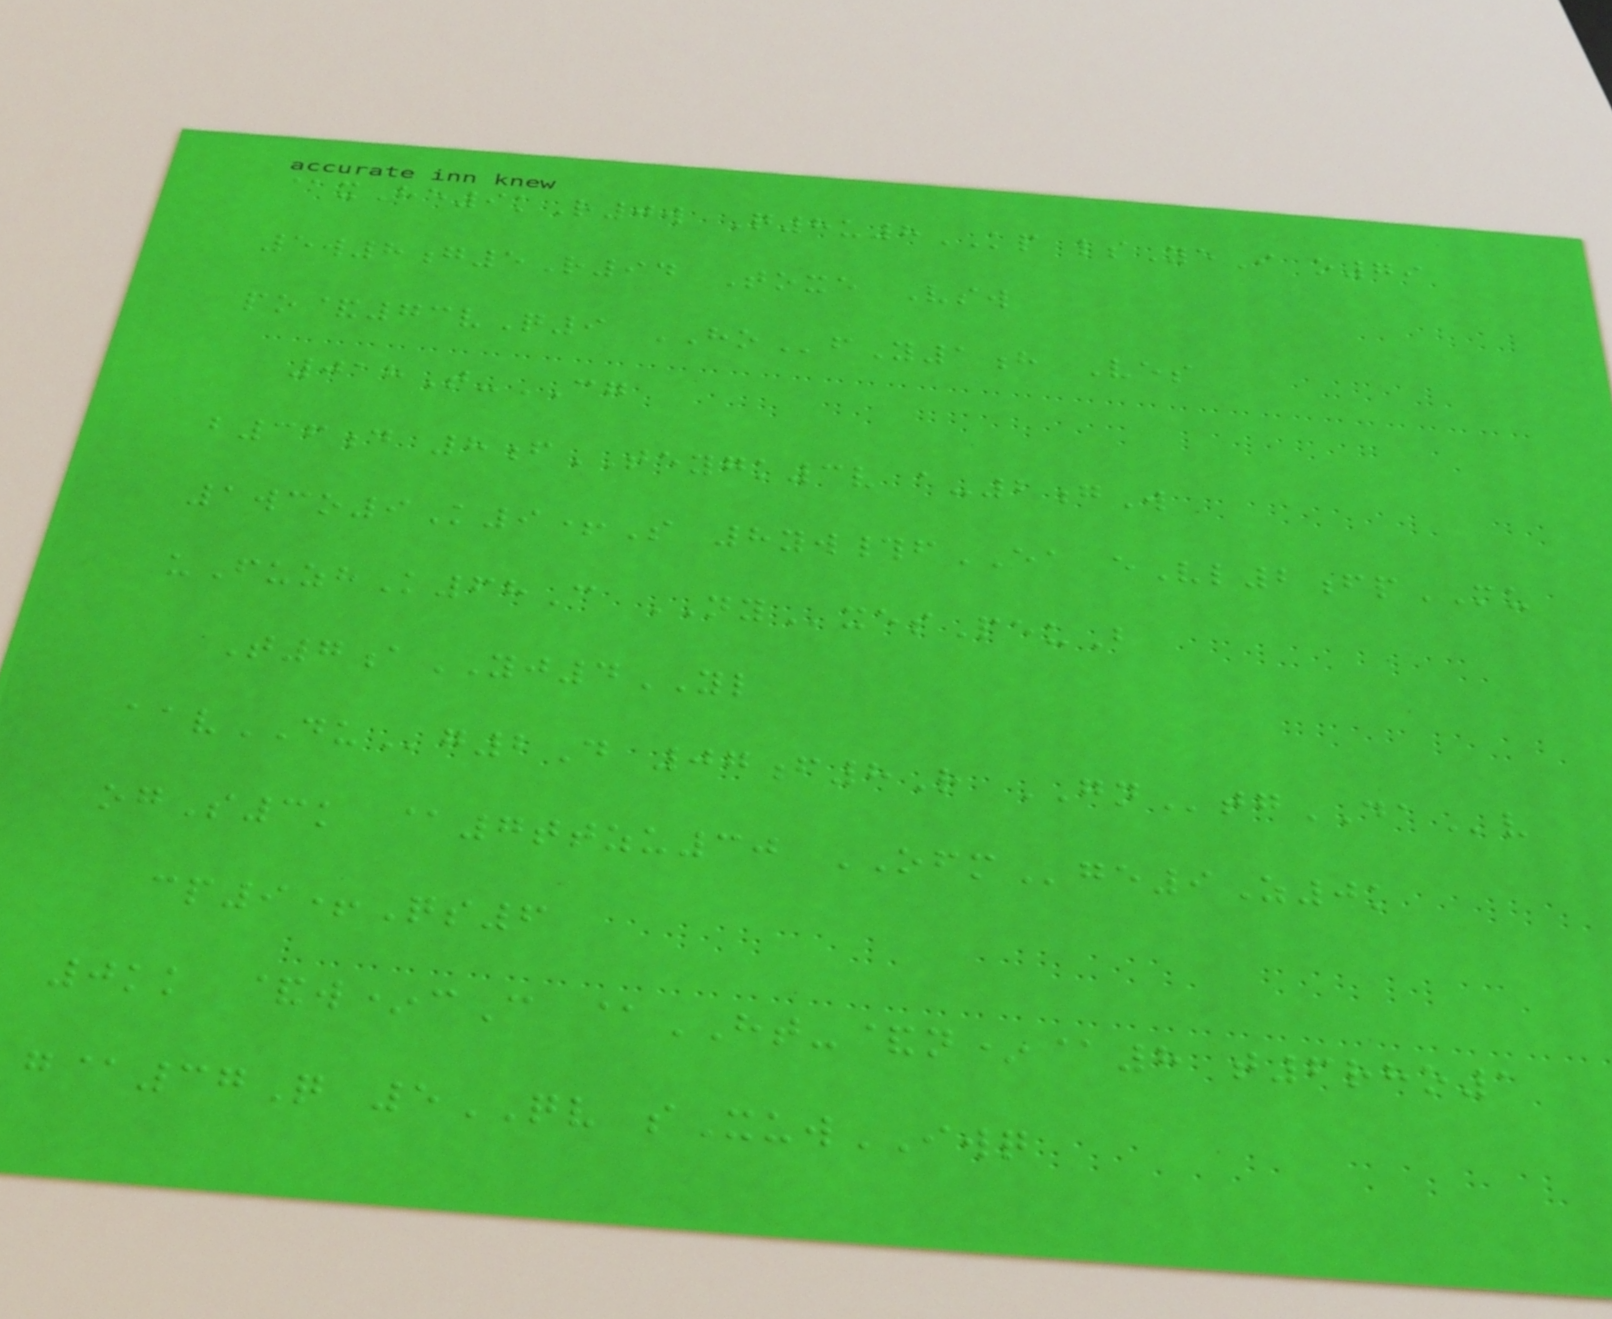@xHe9kR0w Q8u8KP lsYeI o79
5w8g5R94 Toxe Vsw
po&73vQ9 HOfY1h Ves
018T-CG
b36d 8fTEYGK3v a-2gW
1wco9K9+S 8yw#fEA eVl2fpMU
uFuzhK68C NYxesPeuB
T7aYJ4YL
aavDUg2D 07f8R GNtgDAv
ogS3k @7ttzu30 OFMge9Z0k
cp9+Qs6
0kk &w*cC @HT-&n*@8 t6rho1
g@37Q 5QV sXuwIWQ
